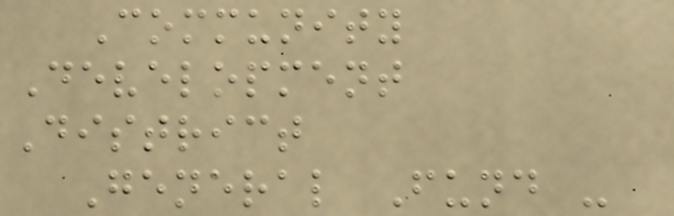Community
Development
District
General Fund -
